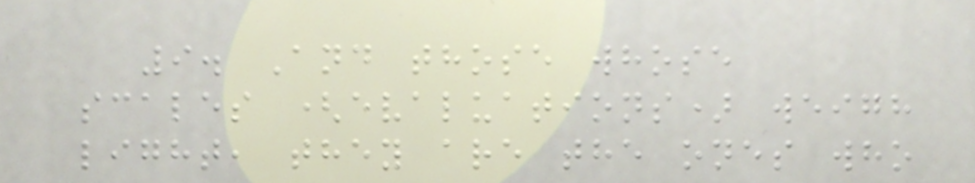9. And those whose
scales (evaluations) weigh
light, they are the ones who
